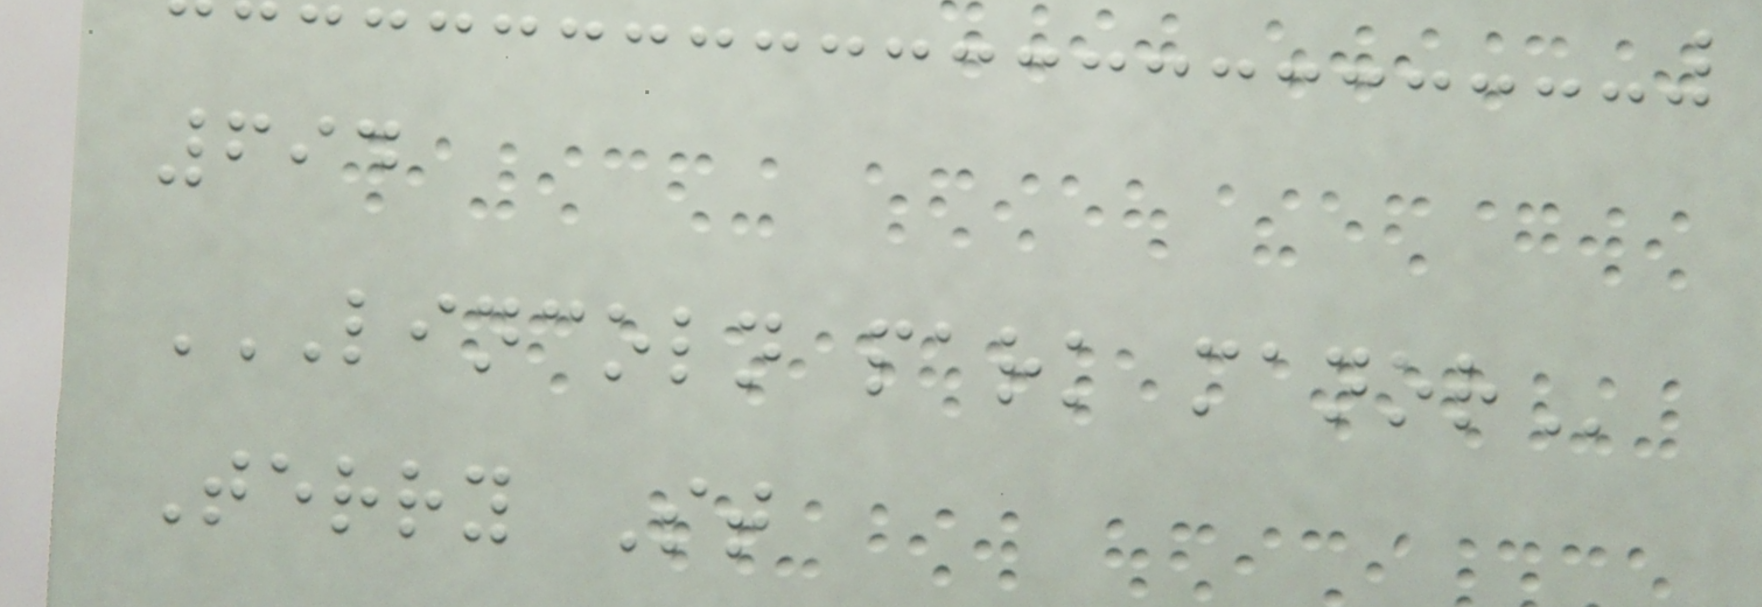694
LINCOLN PARK MANOR
Terry St
